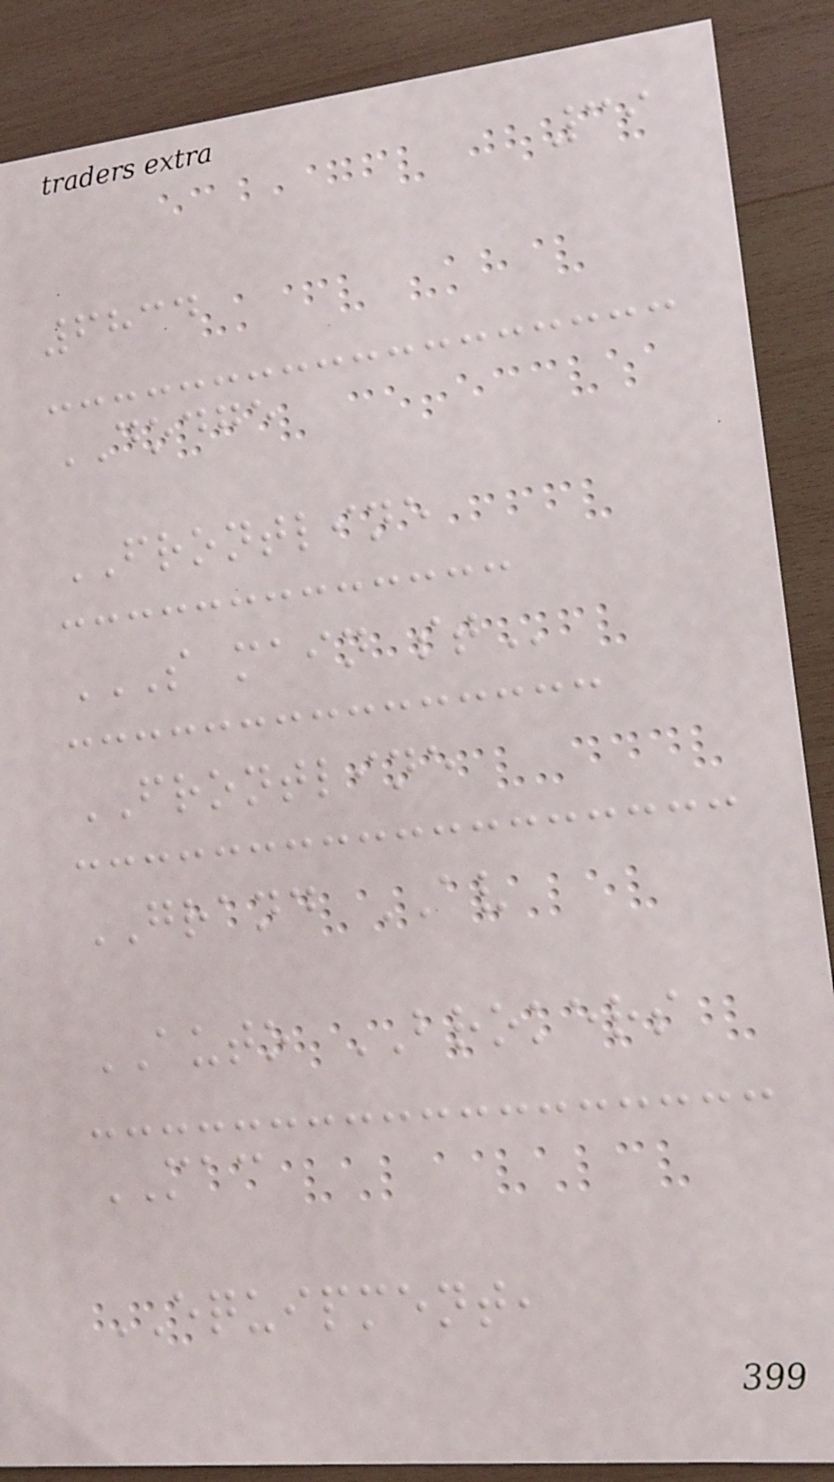39
6834
DODGE
FRONTLINE
S MAIN ST
FRONTLINE
GRAND AV
AUTO BROKERS
MAC
EQUIPMENT,
